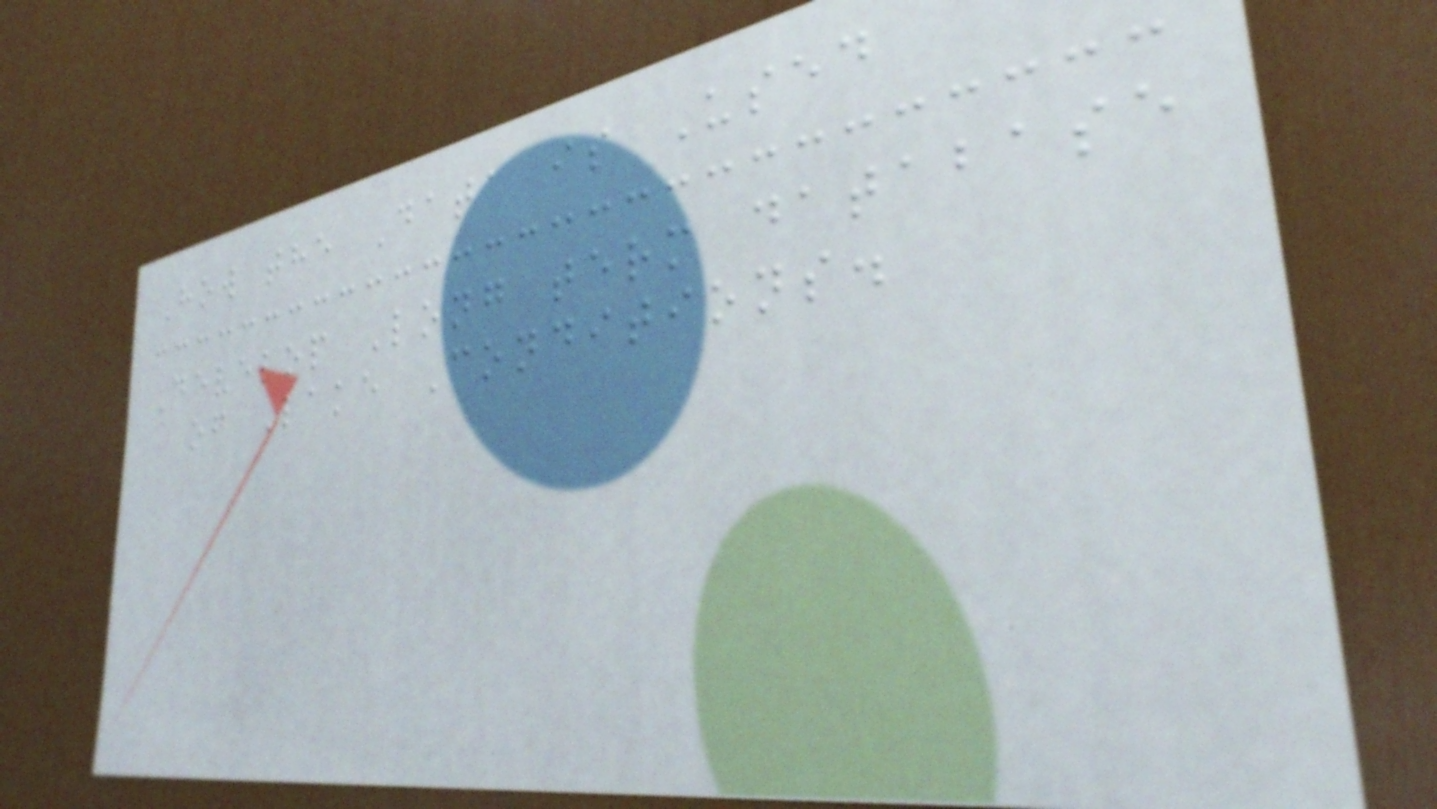How the Data is Used
Develop Long term database
of Lake Conditions.
